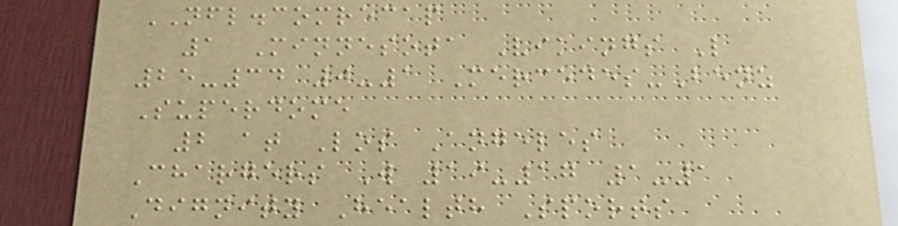NFL.comrecap
1 Minnesota Vikings L
25-34 0-1 Mercedes-Benz
Superdome
2 at Los Angeles
Chargers W 19-17 1-1
Dignity Health Sports
